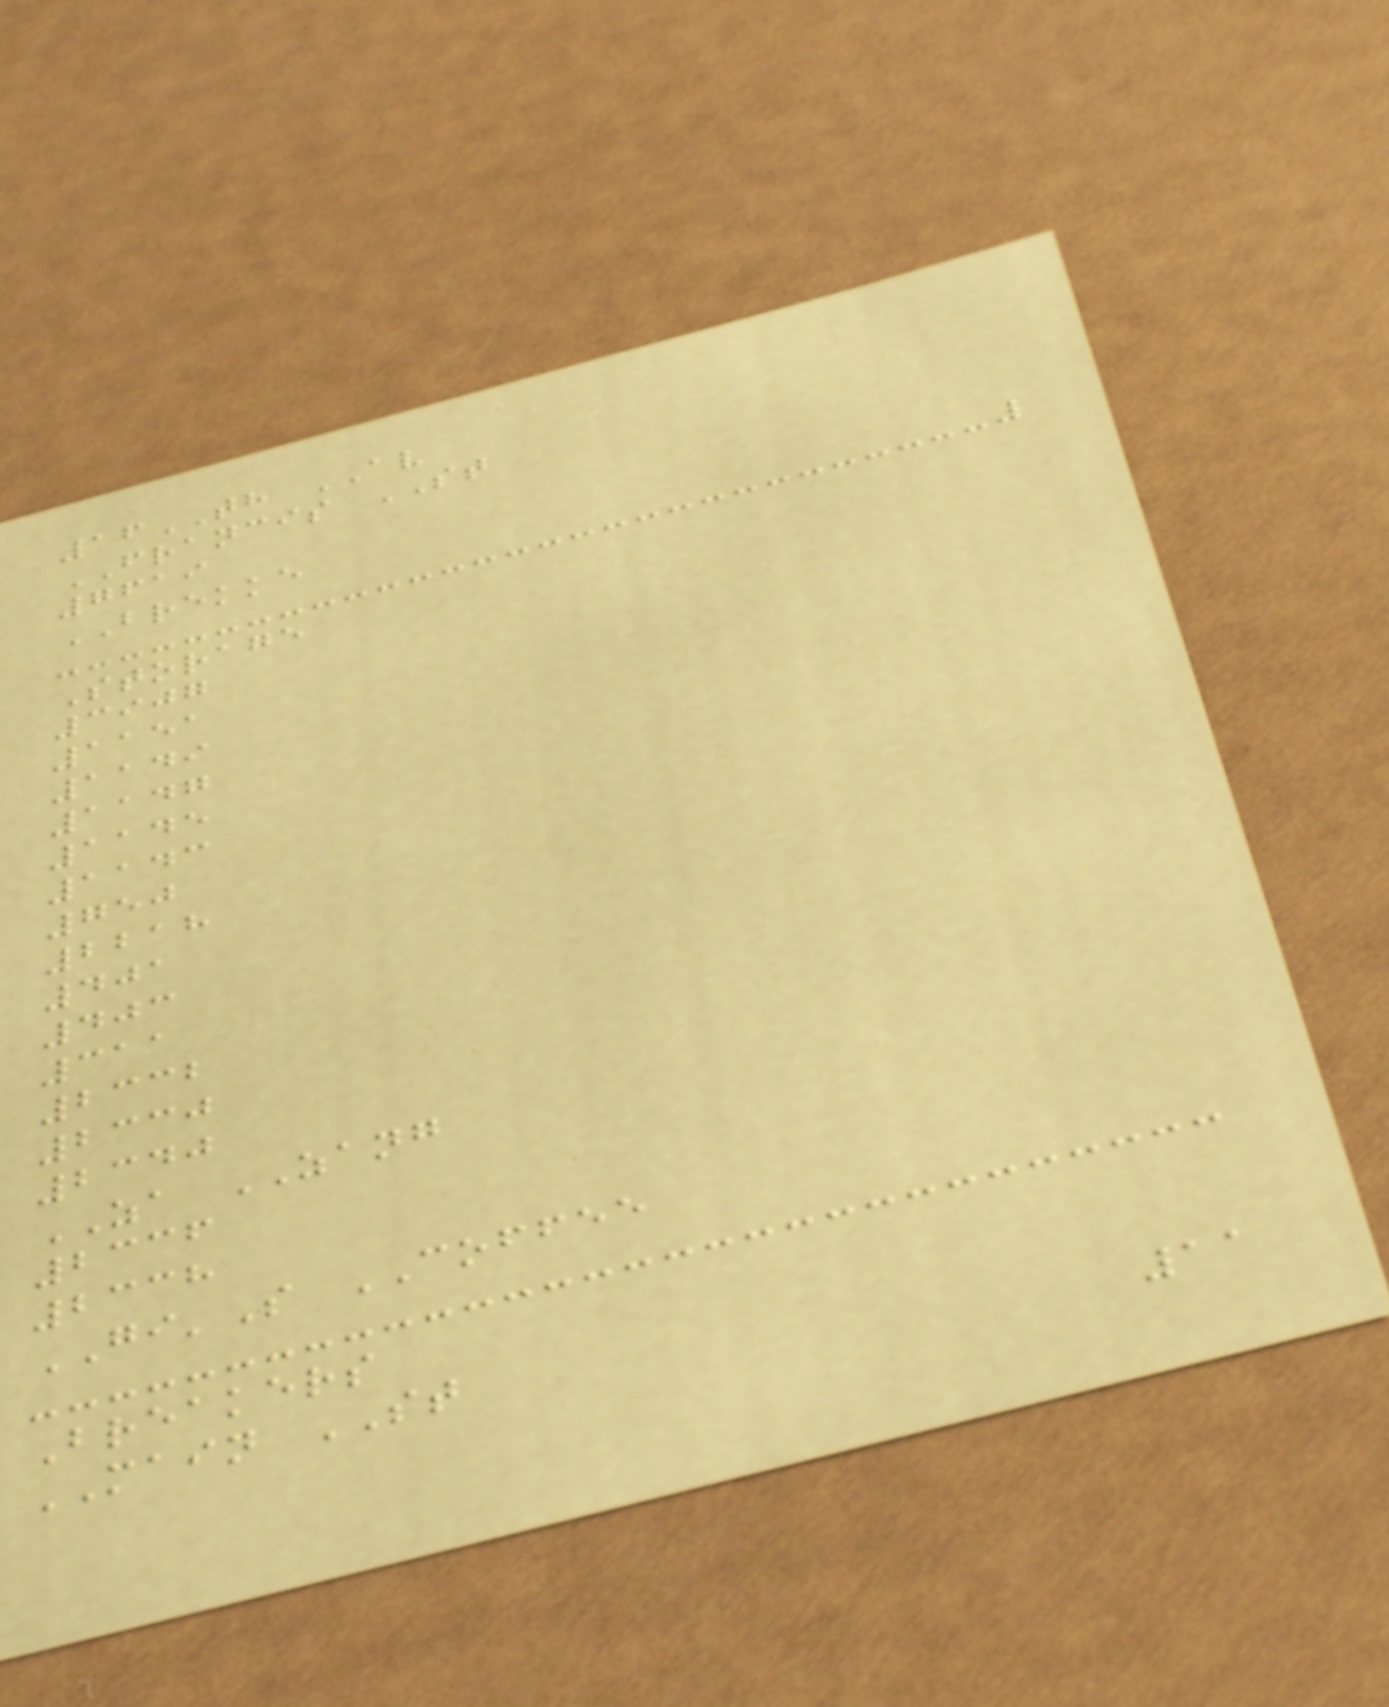16TH AV
FRANCIS ST
7619
BREKKE
Storage
3907
1151
1149
1147
1145
1143
750
2218
401
403
311
2332
2330
2340
ZA ZANG
2336
2338
GI'S COFFEE
Breakers
MAIN ST
11
